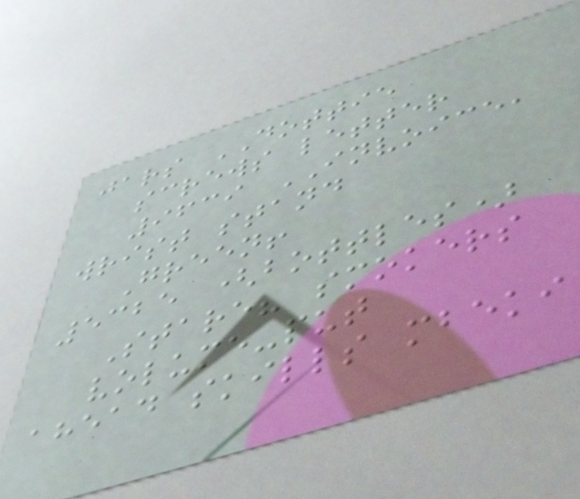jars DOTTIE
screws letter
9639 INVOICE,
wrist stand
Green!
5325 (bottles)
Stare? smokers
volume-put
ahead skills mbeki
